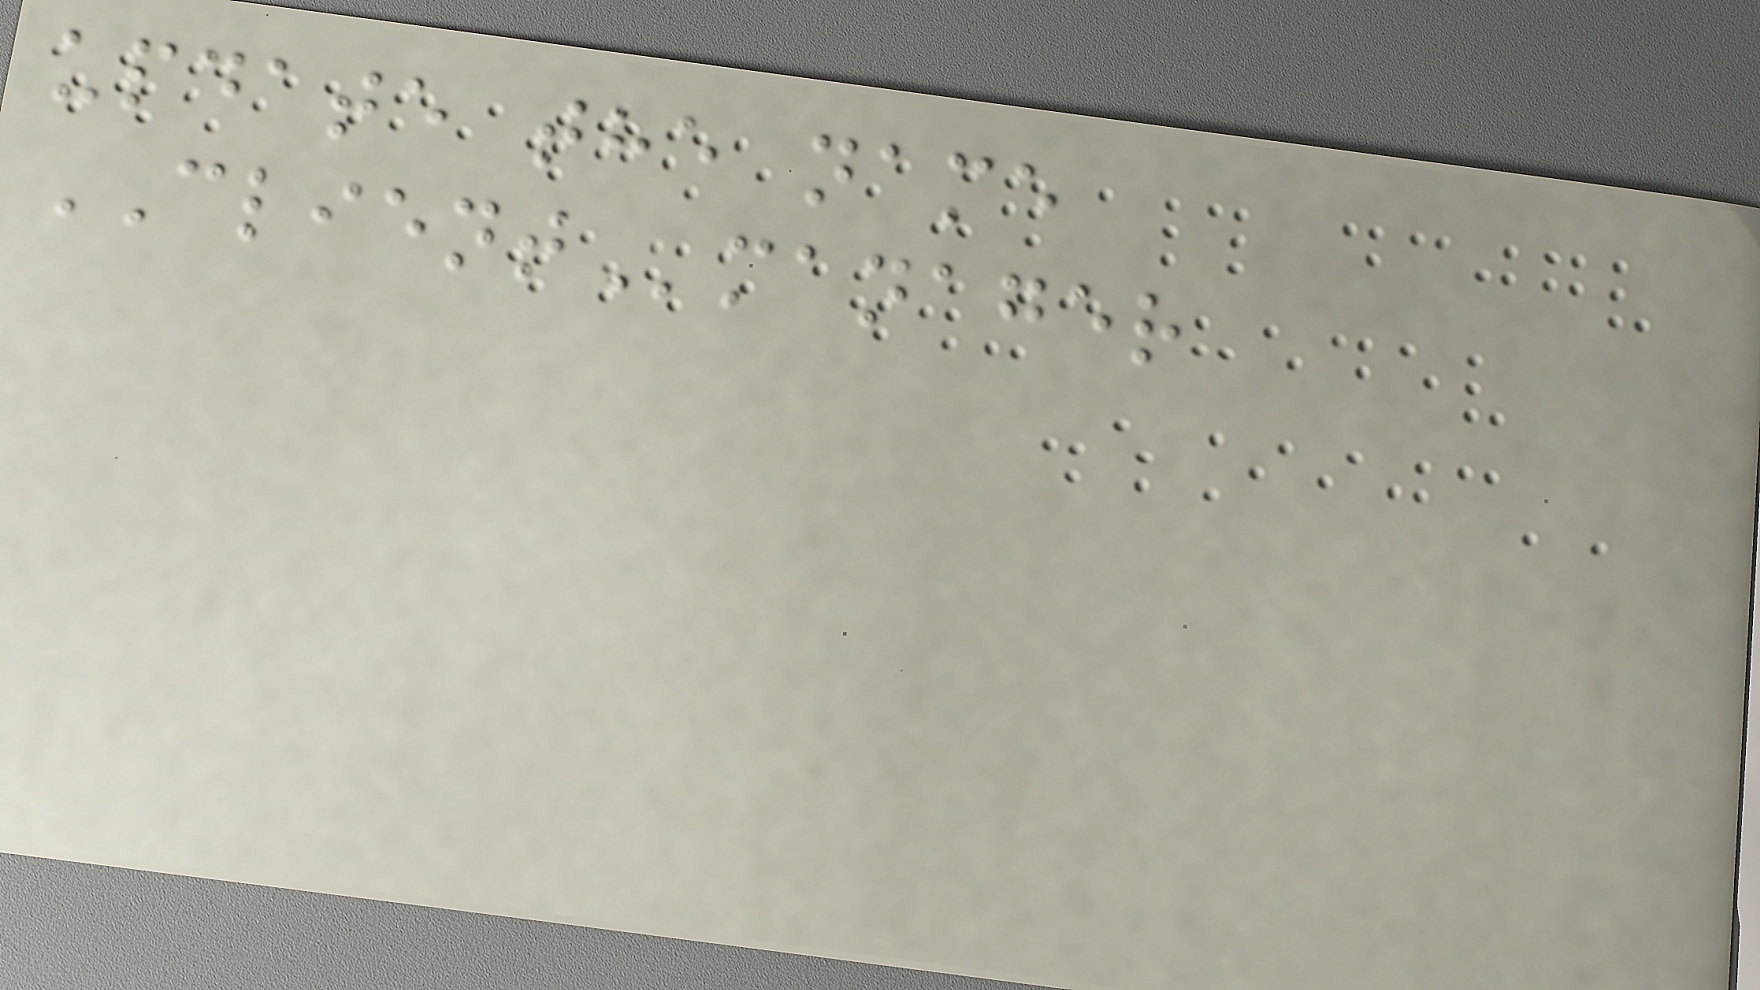update the name
CLIENTmanager
